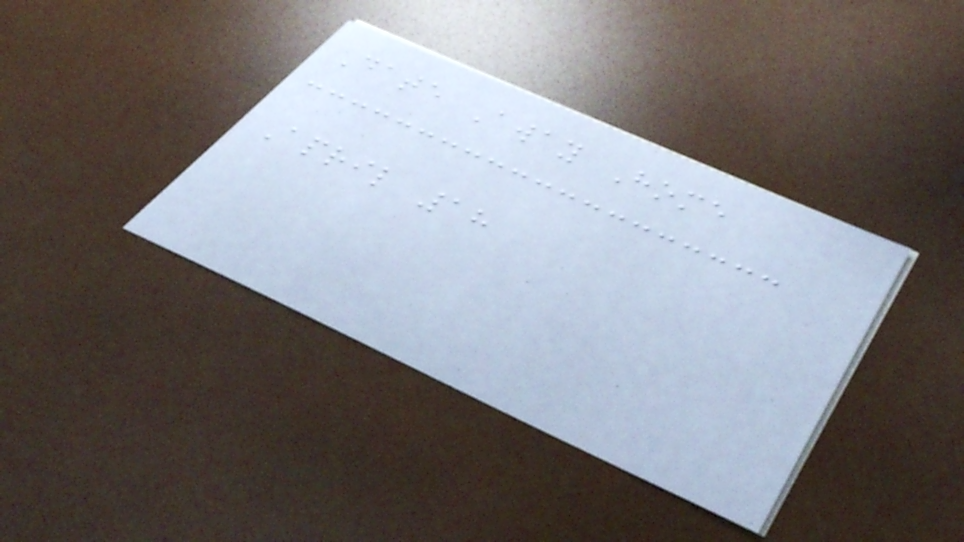Date Away Home
April 18
